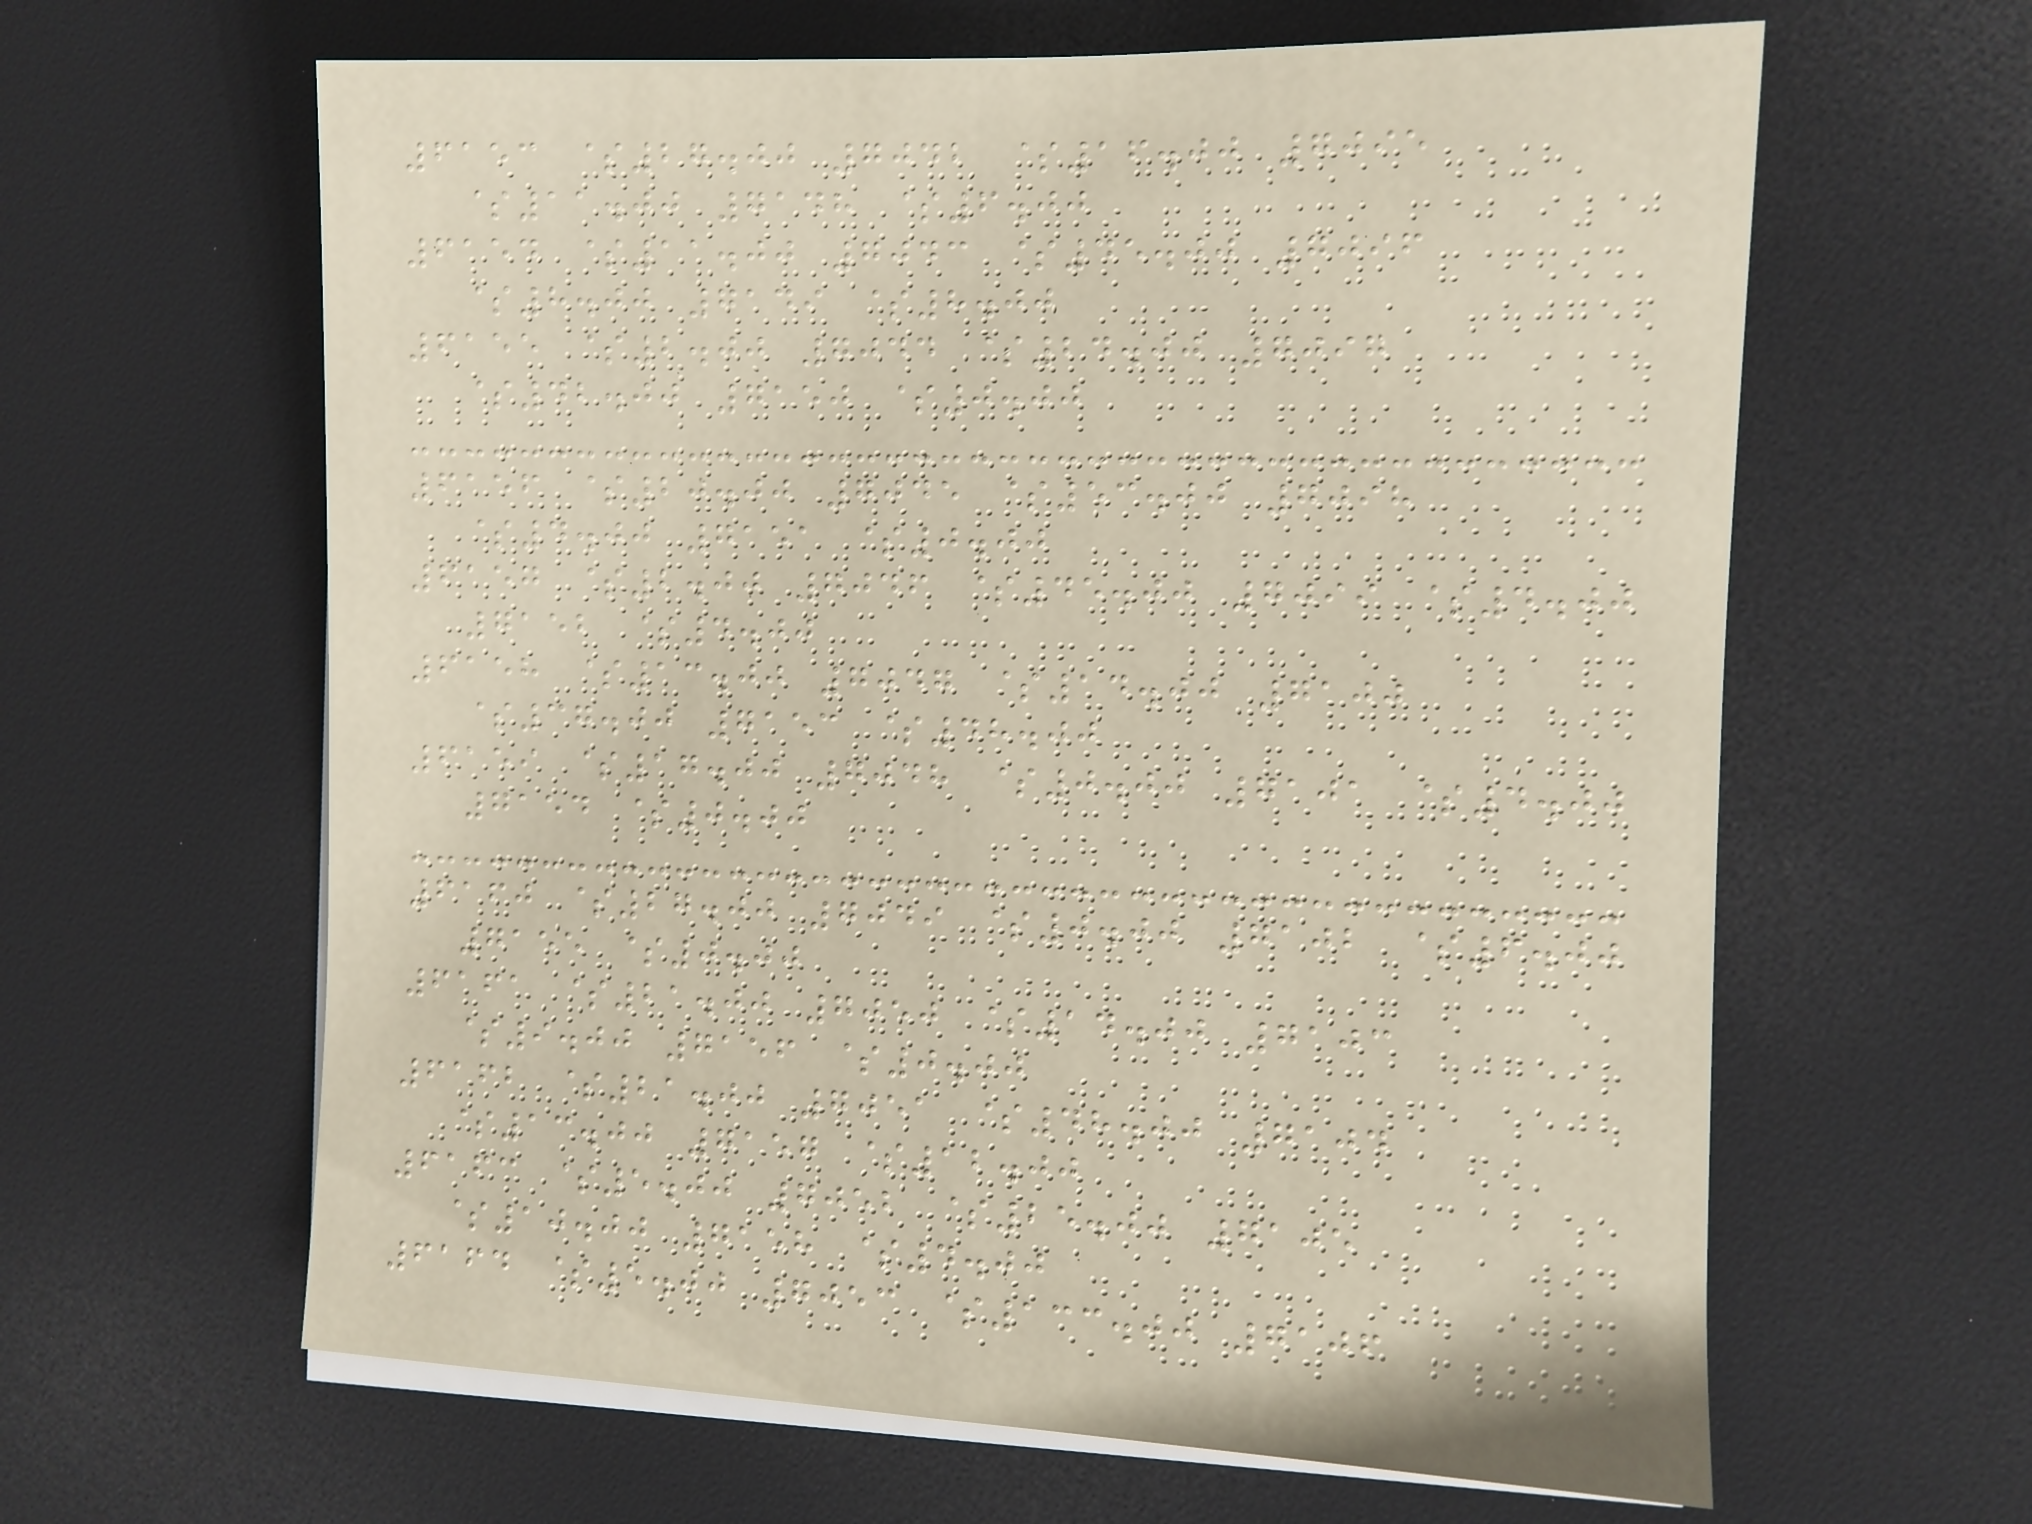6153 $27.00 7042 $16.00 7095
$11.00 7148 $6.00
6154 $11.00 7043 $45.00 7096
$8.00 7149 $8.00
6155 $2.00 7044 $24.00 7097
$42.00 7150 $0.00
6156 $20.00 7045 $53.00 7098
$4.00 7151 $0.00
6157 $2.00 7046 $45.00 7099 $4.00
7152 $4.00
6158 $13.00 7047 $14.00 7100
$37.00 7153 $48.00
6159 $17.00 7048 $0.00 7101 $4.00
7154 $0.00
6160 $27.00 7049 $0.00 7102 $6.00
7155 $0.00
6161 $21.00 7050 $14.00 7103
$9.00 7156 $0.00
6162 $21.00 7051 $48.00 7104
$13.00 7157 $12.00
6163 $5.00 7052 $25.00 7105
$10.00 7158 $4.00
6164 $5.00 7053 $133.00 7106
